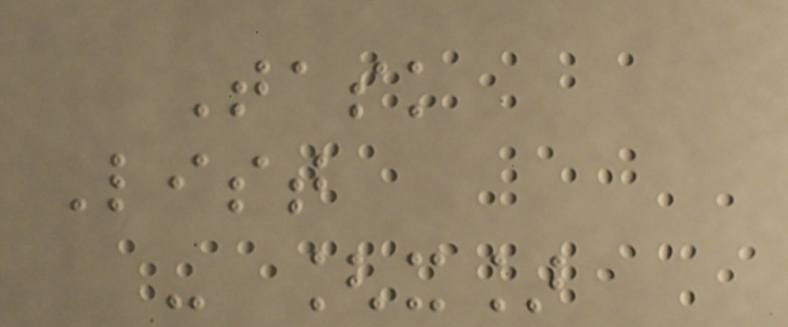Task
List
- [x]
